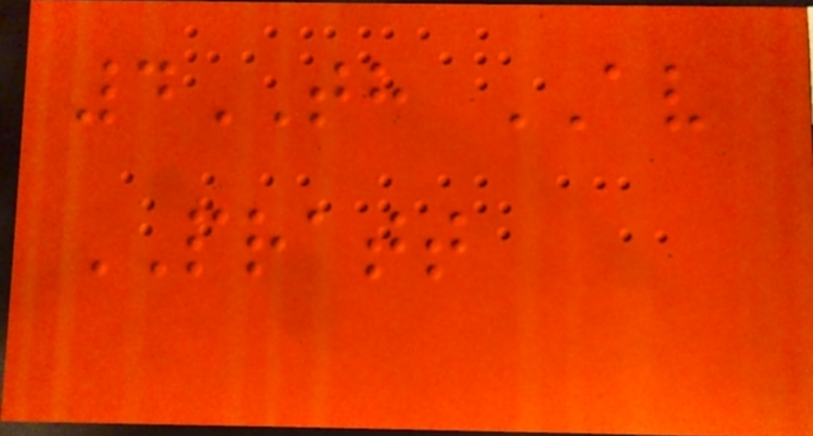4TH AV
PRATT
